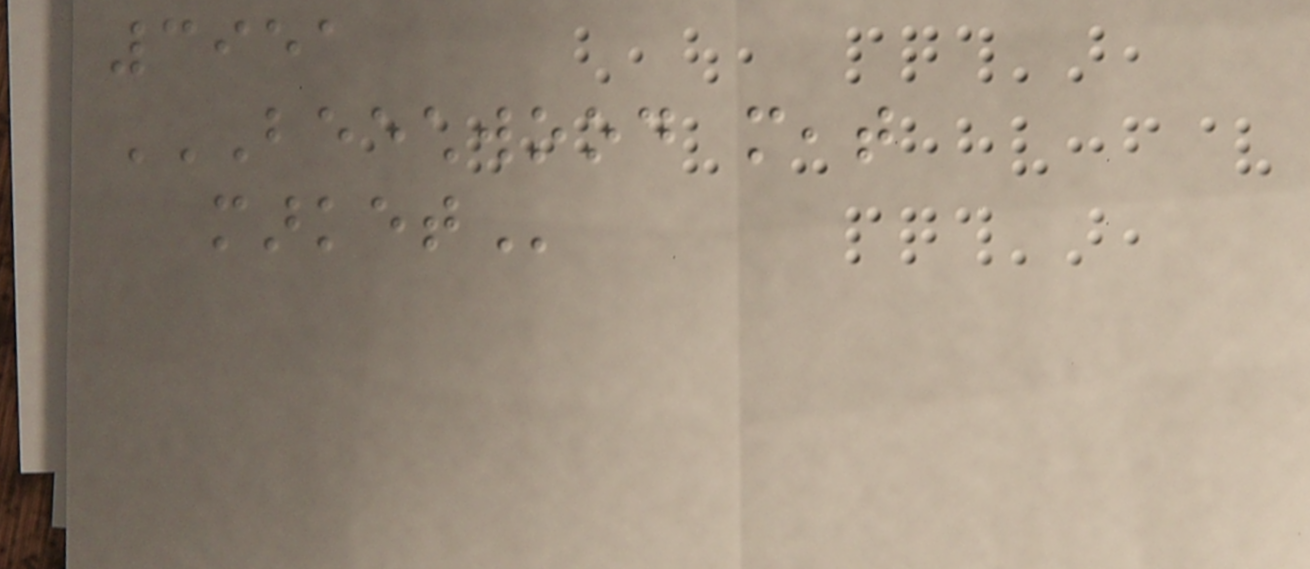3951
BEECHWOOD MEAT
MARKET
